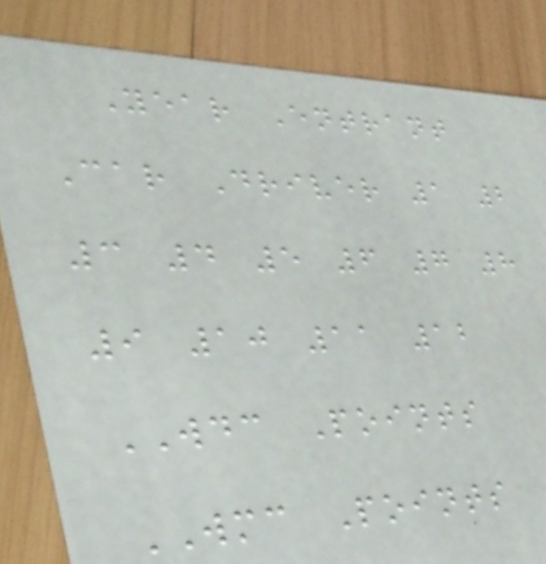Year Entrant
Car Driver 1 2
3 4 5 6 7 8
9 10 11 12
WDC Points
WMC Points
